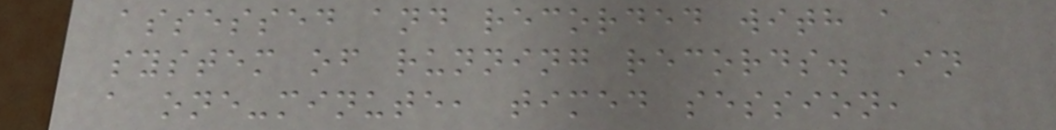assessed and recorded with a
system of running records. In
a one-minute, timed session,
